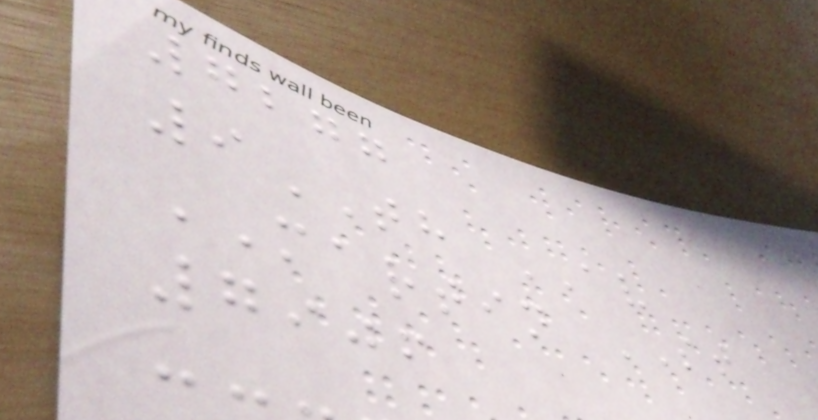7277
9TH AV
MARTIN ST
7906
